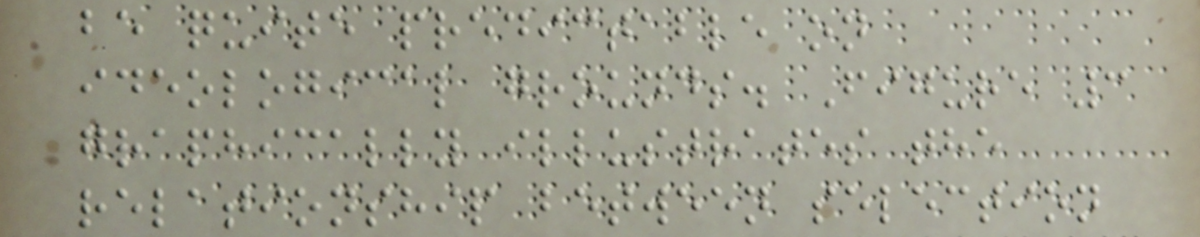be quite predictable on
ideological grounds. Figure 3
graphically illustrates the
relationship between selection
